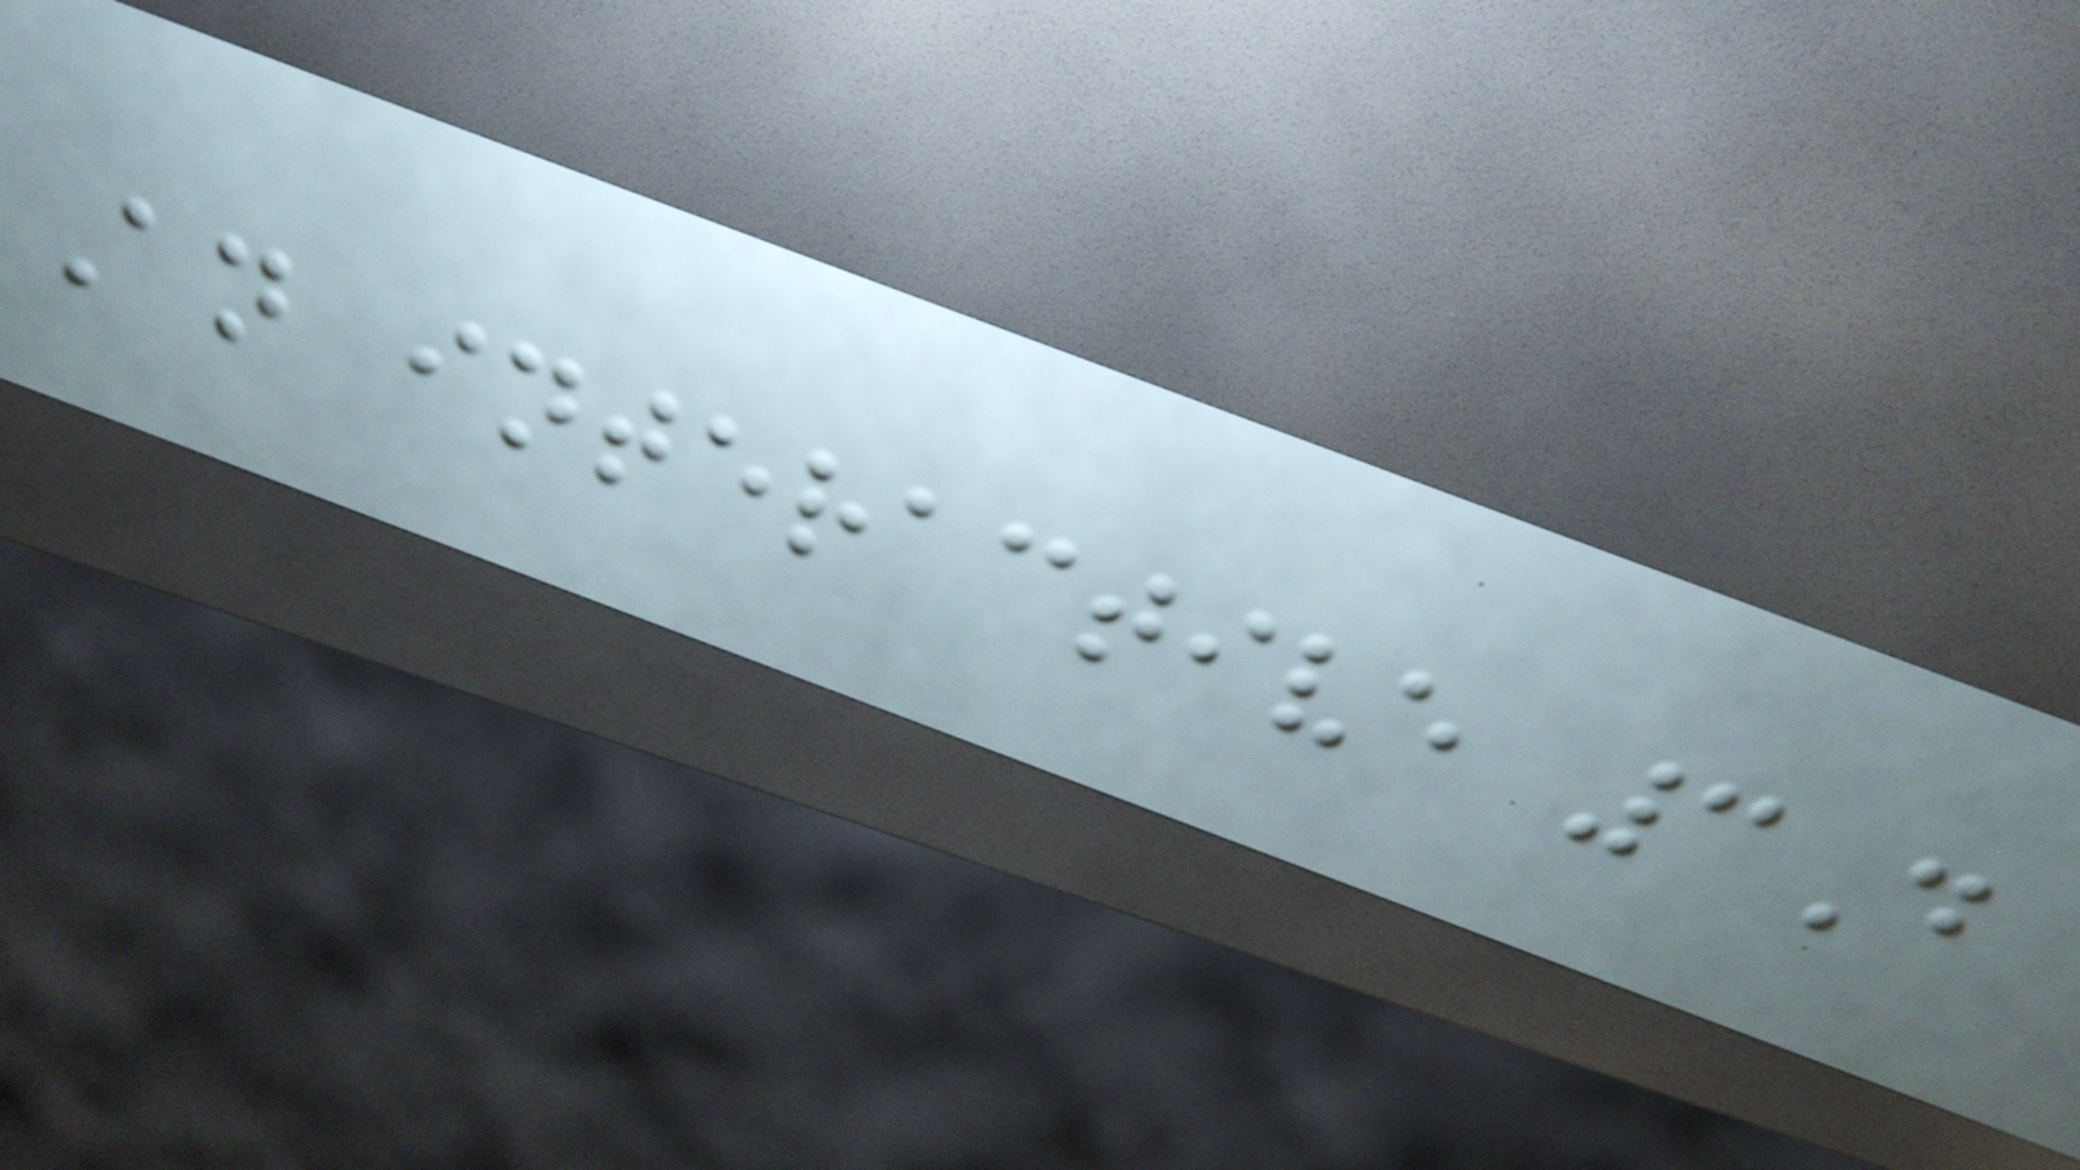An interactive 3D
